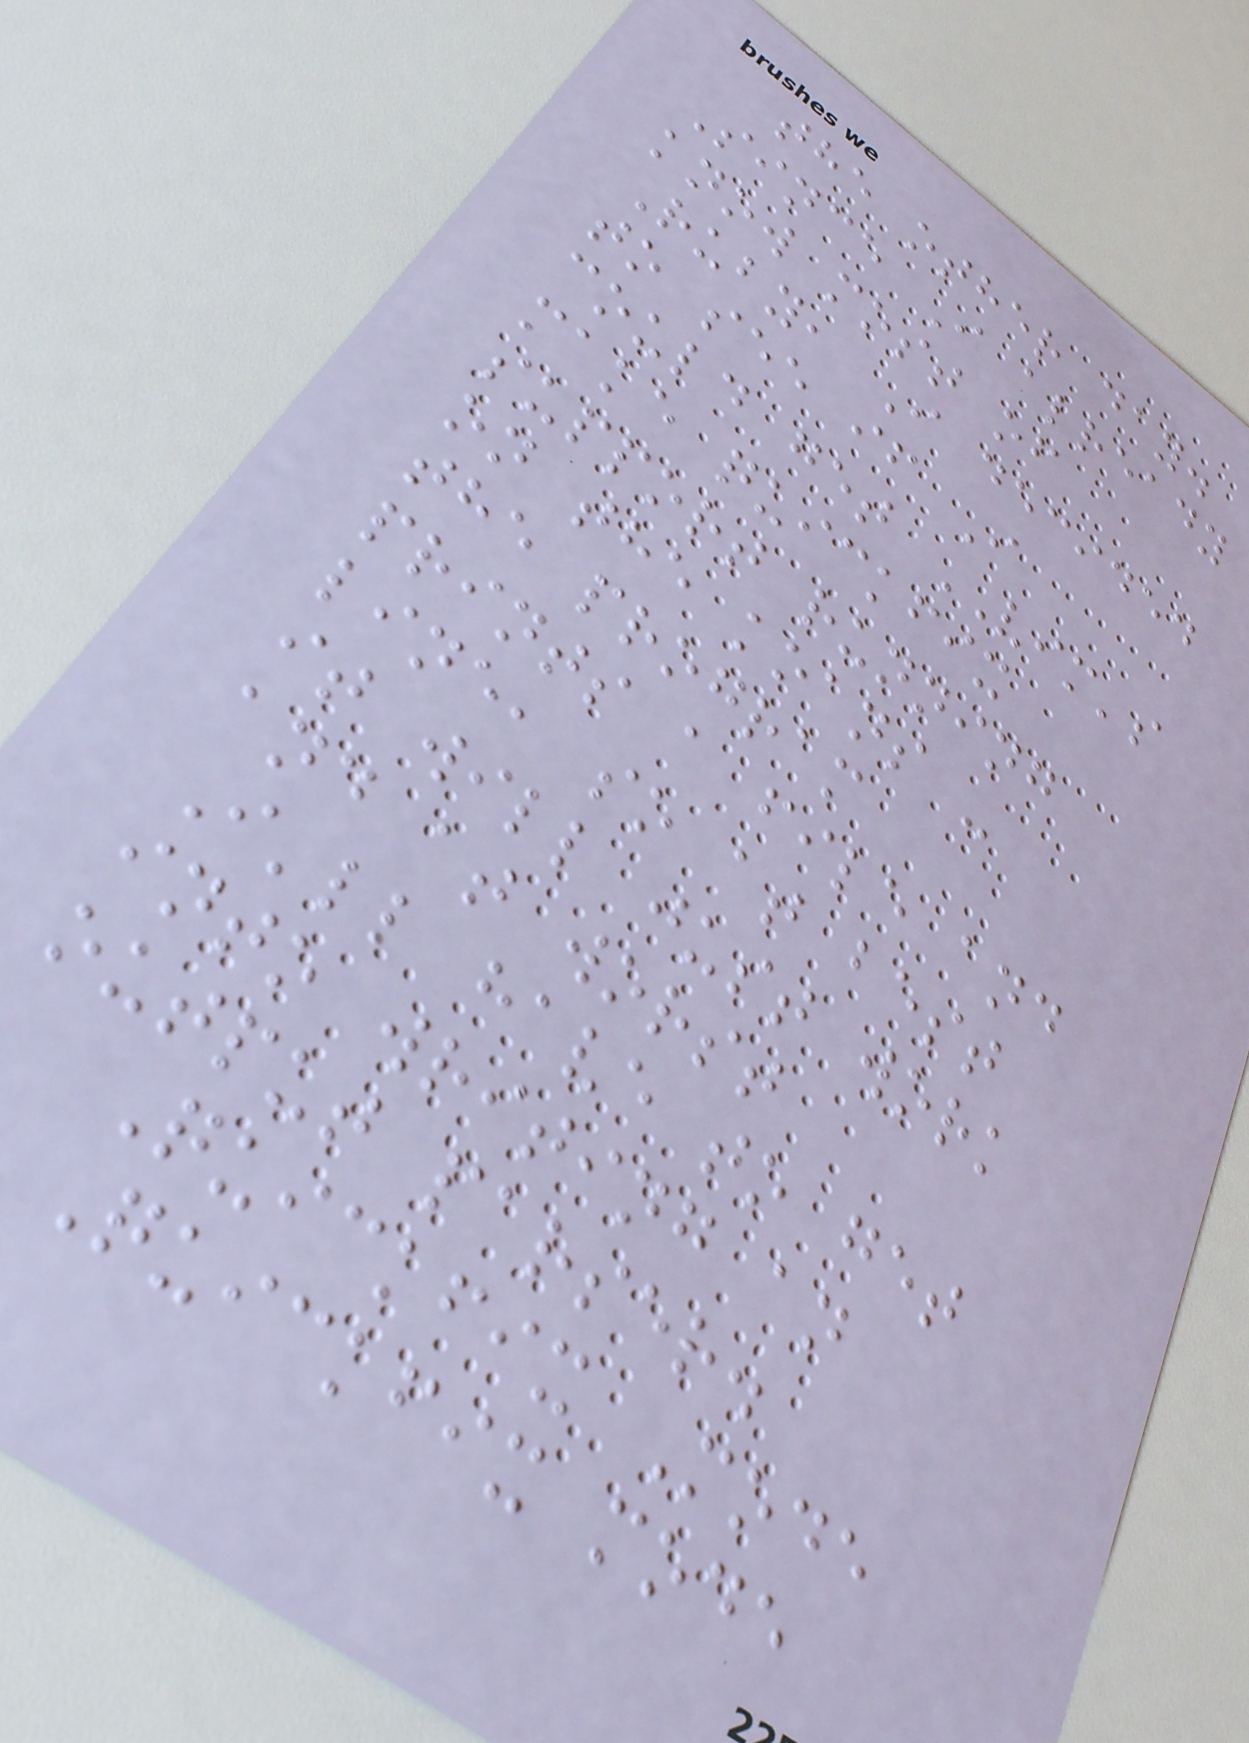the other day.
Since I already
know most of
Ruby, I decided
to see if I
could get VIM's
make quickfix
support running
on the koans -
the program
prints a file and
line, so at best
it will just work
and at worst
I'll have to get
into writing an
output parser.
Quickfix Mode
Quickfix mode
